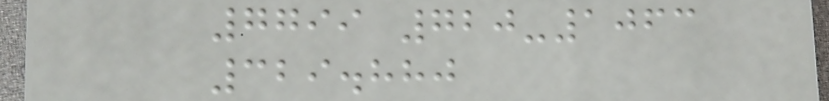7799 720-1063
329.880
